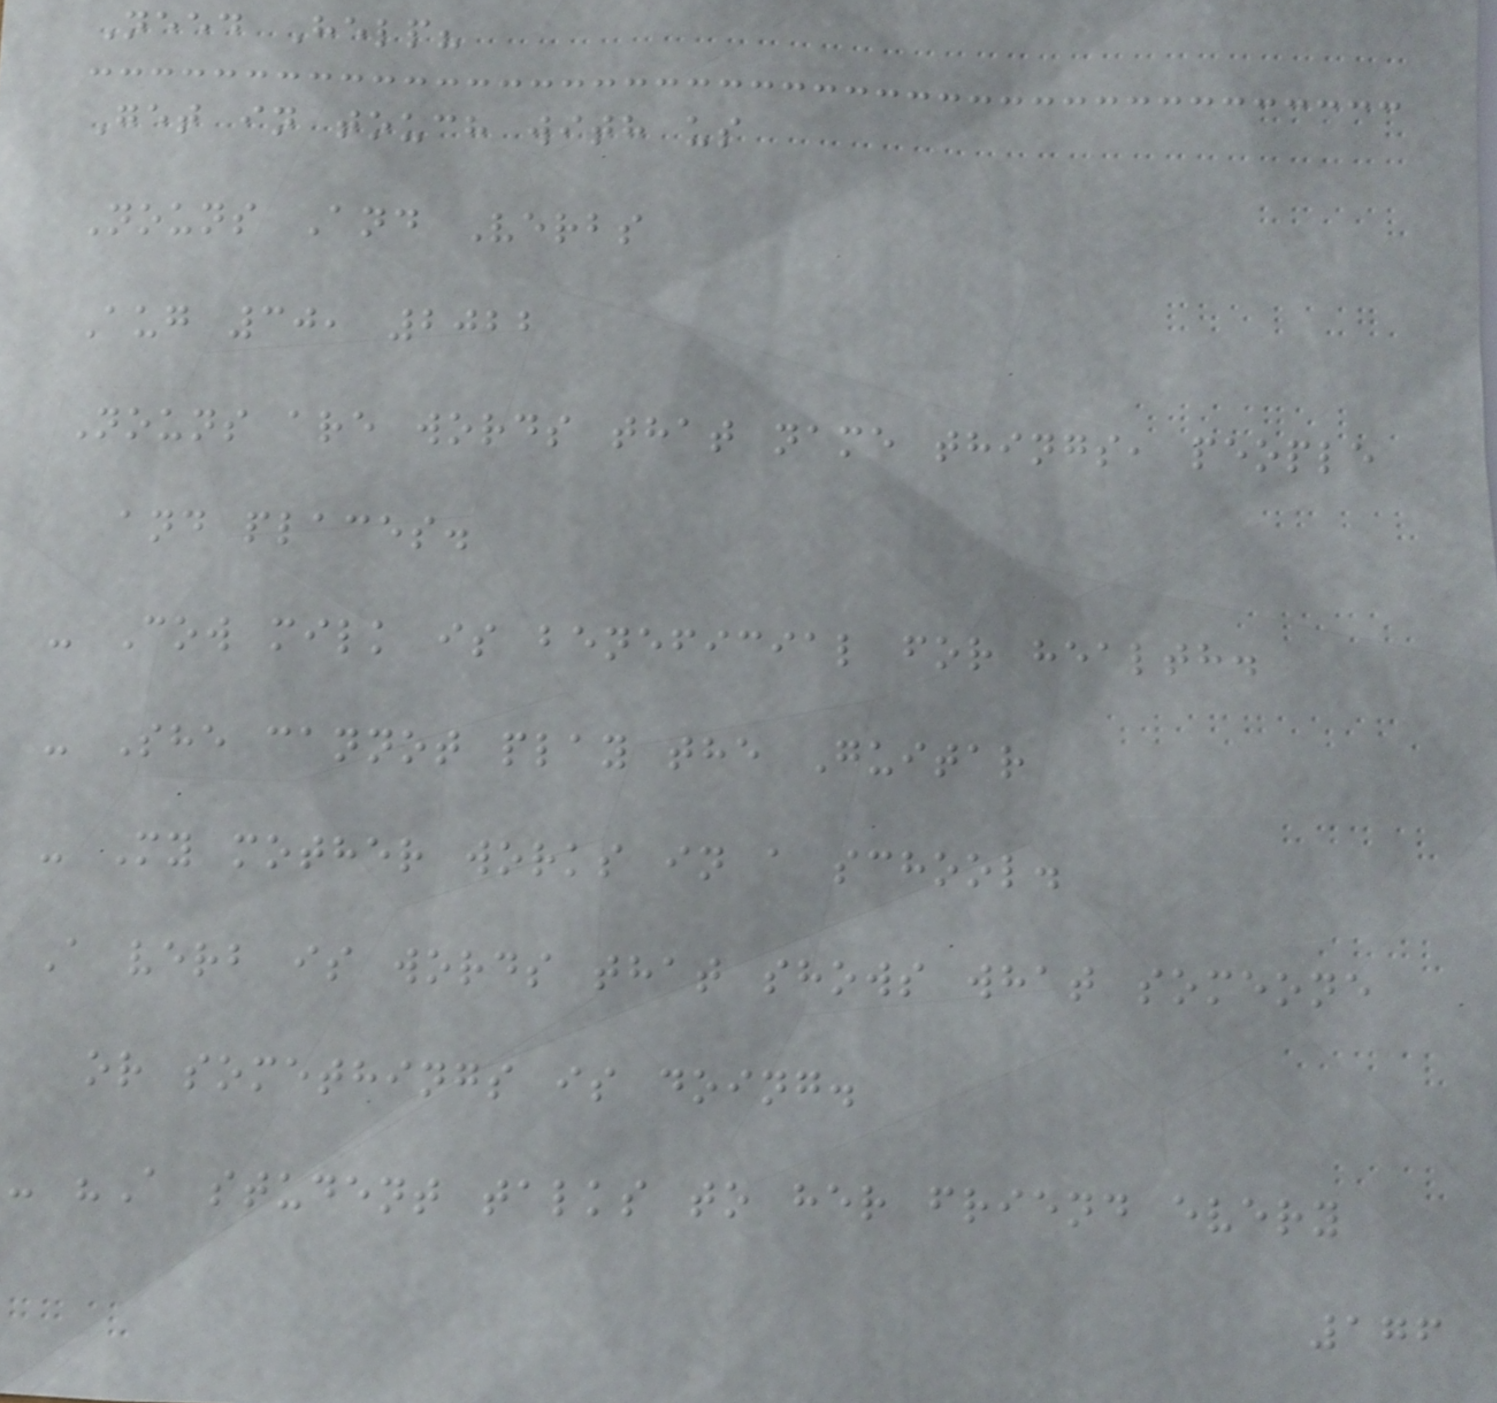Need Help?
Get in touch with us
Nouns And Verbs
Aug 30, 2022
Nouns are words that name things, people
and places.
- Cow milk is beneficial for health.
- She cannot play the Guitar
- My mother works in a school.
A verb is words that shows what someone
or somethings is doing.
- "A student talks to her friend every
176
